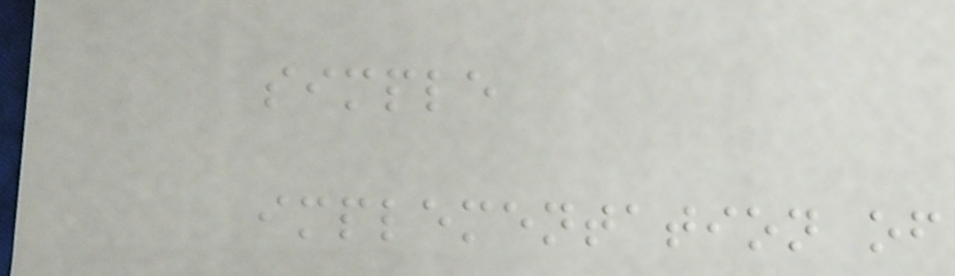simple
implementation of
